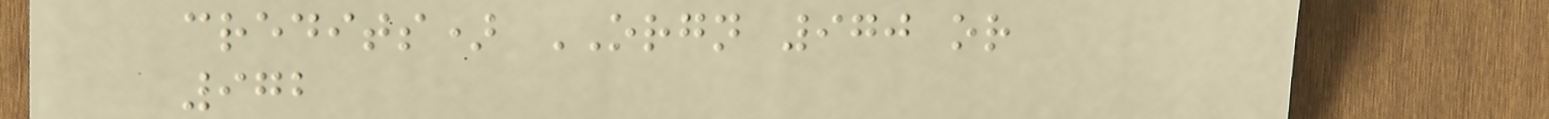credits) ORGN 970 or
972
